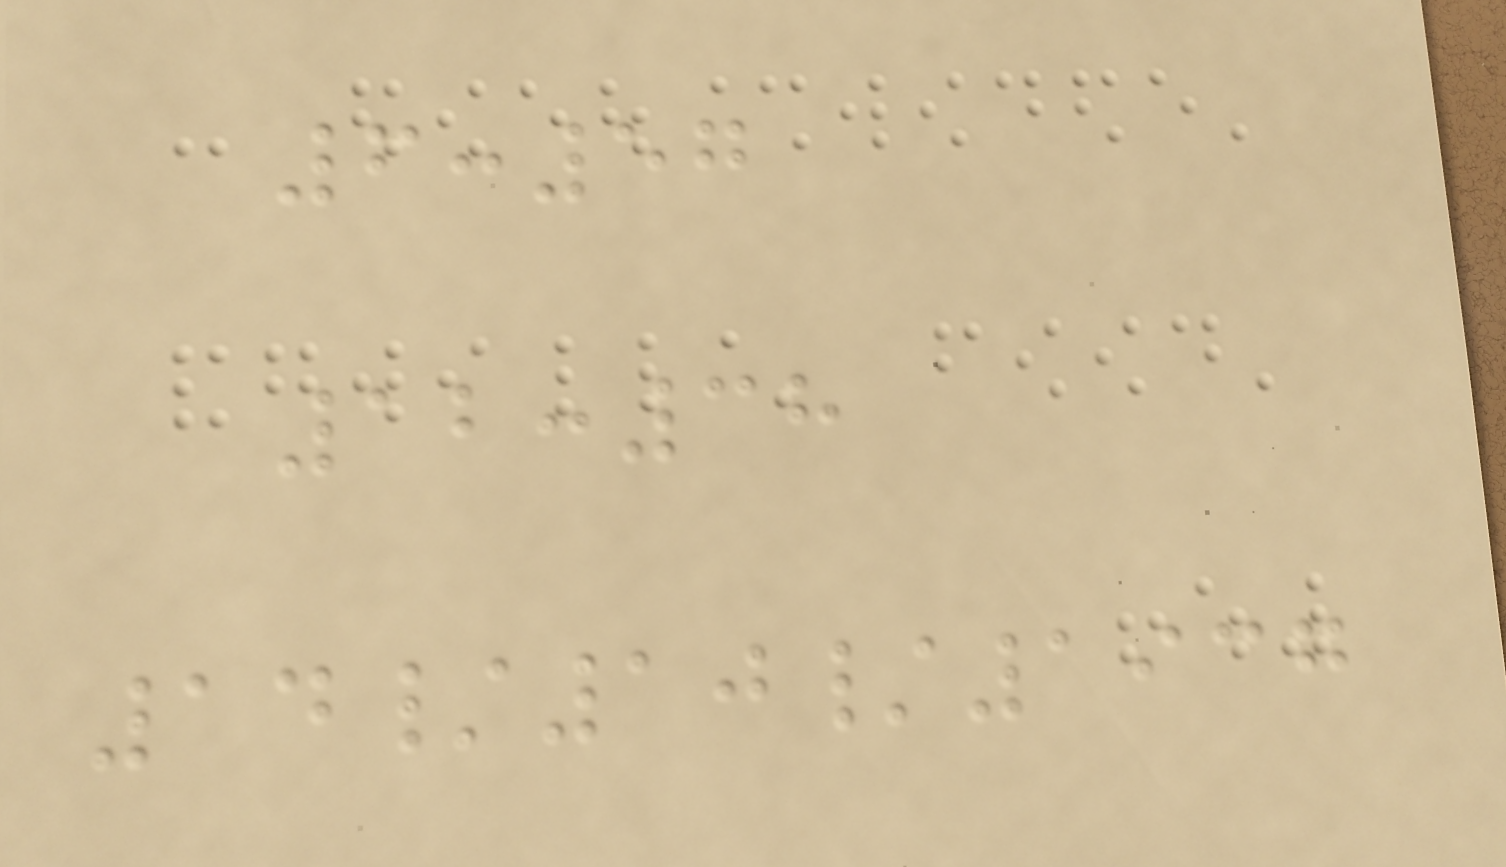6:57
12:38
14/10/1937
